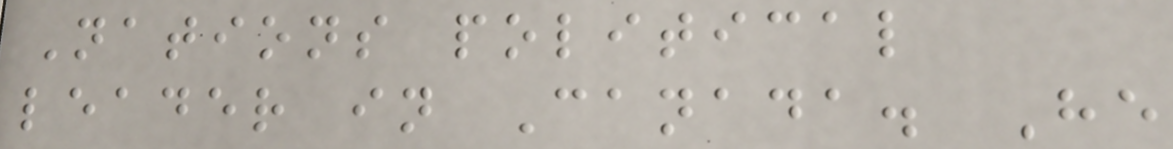Nations political
leader in Canada. He
